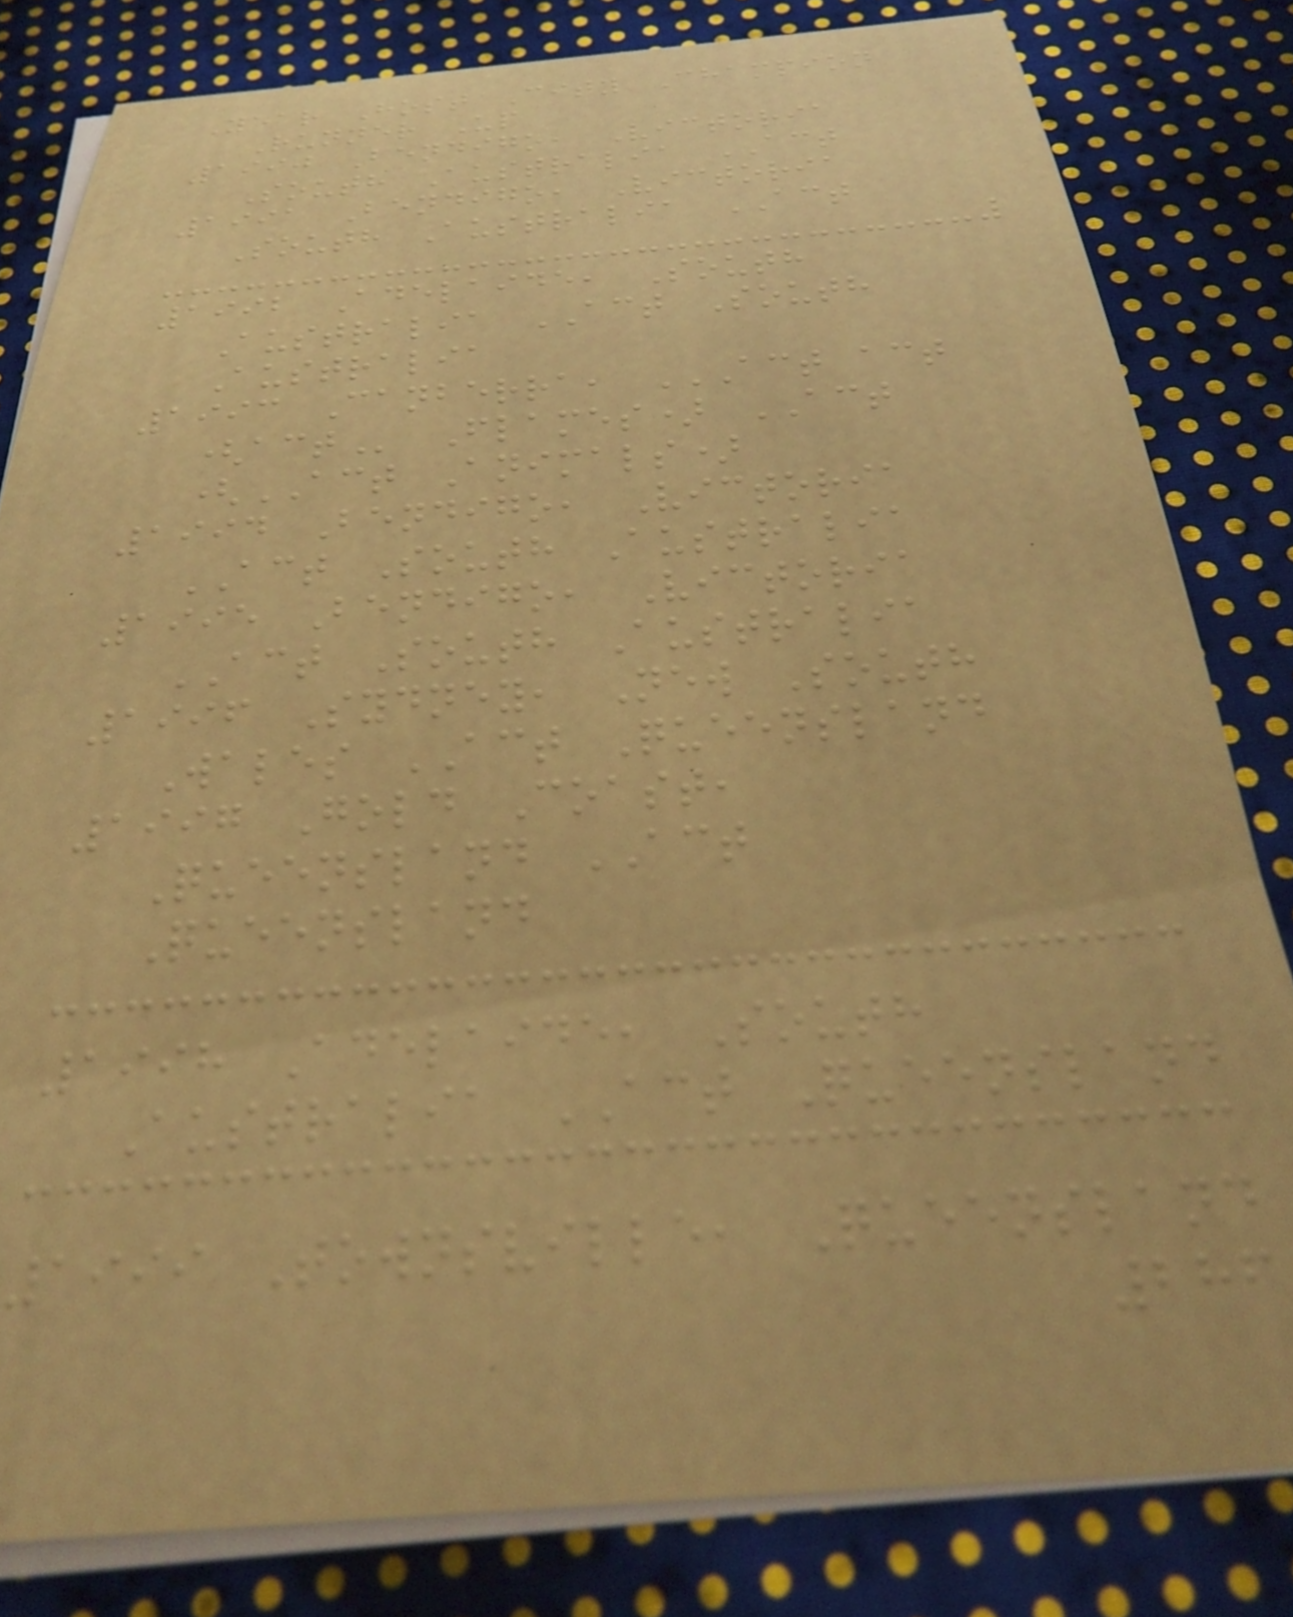Year Host City Champion
Runner Up
1990 Bendigo, Victoria
South Australia ACT
1991 Bendigo, Victoria
South Australia ACT
1992 Adelaide, South
Australia ACT South
Australia
1993 Canberra, ACT ACT
(ACT Flames) ACT
(ACT Animals)
1994 Bendigo, Victoria
ACT South Australia
1995 Bendigo, Victoria
ACT South Australia
1996 Sydney, New South
Wales ACT Queensland
1997 Gold Coast,
Queensland ACT
Queensland
1998 Adelaide, South
Australia ACT Queensland
1999 Townsville, Queensland
286
